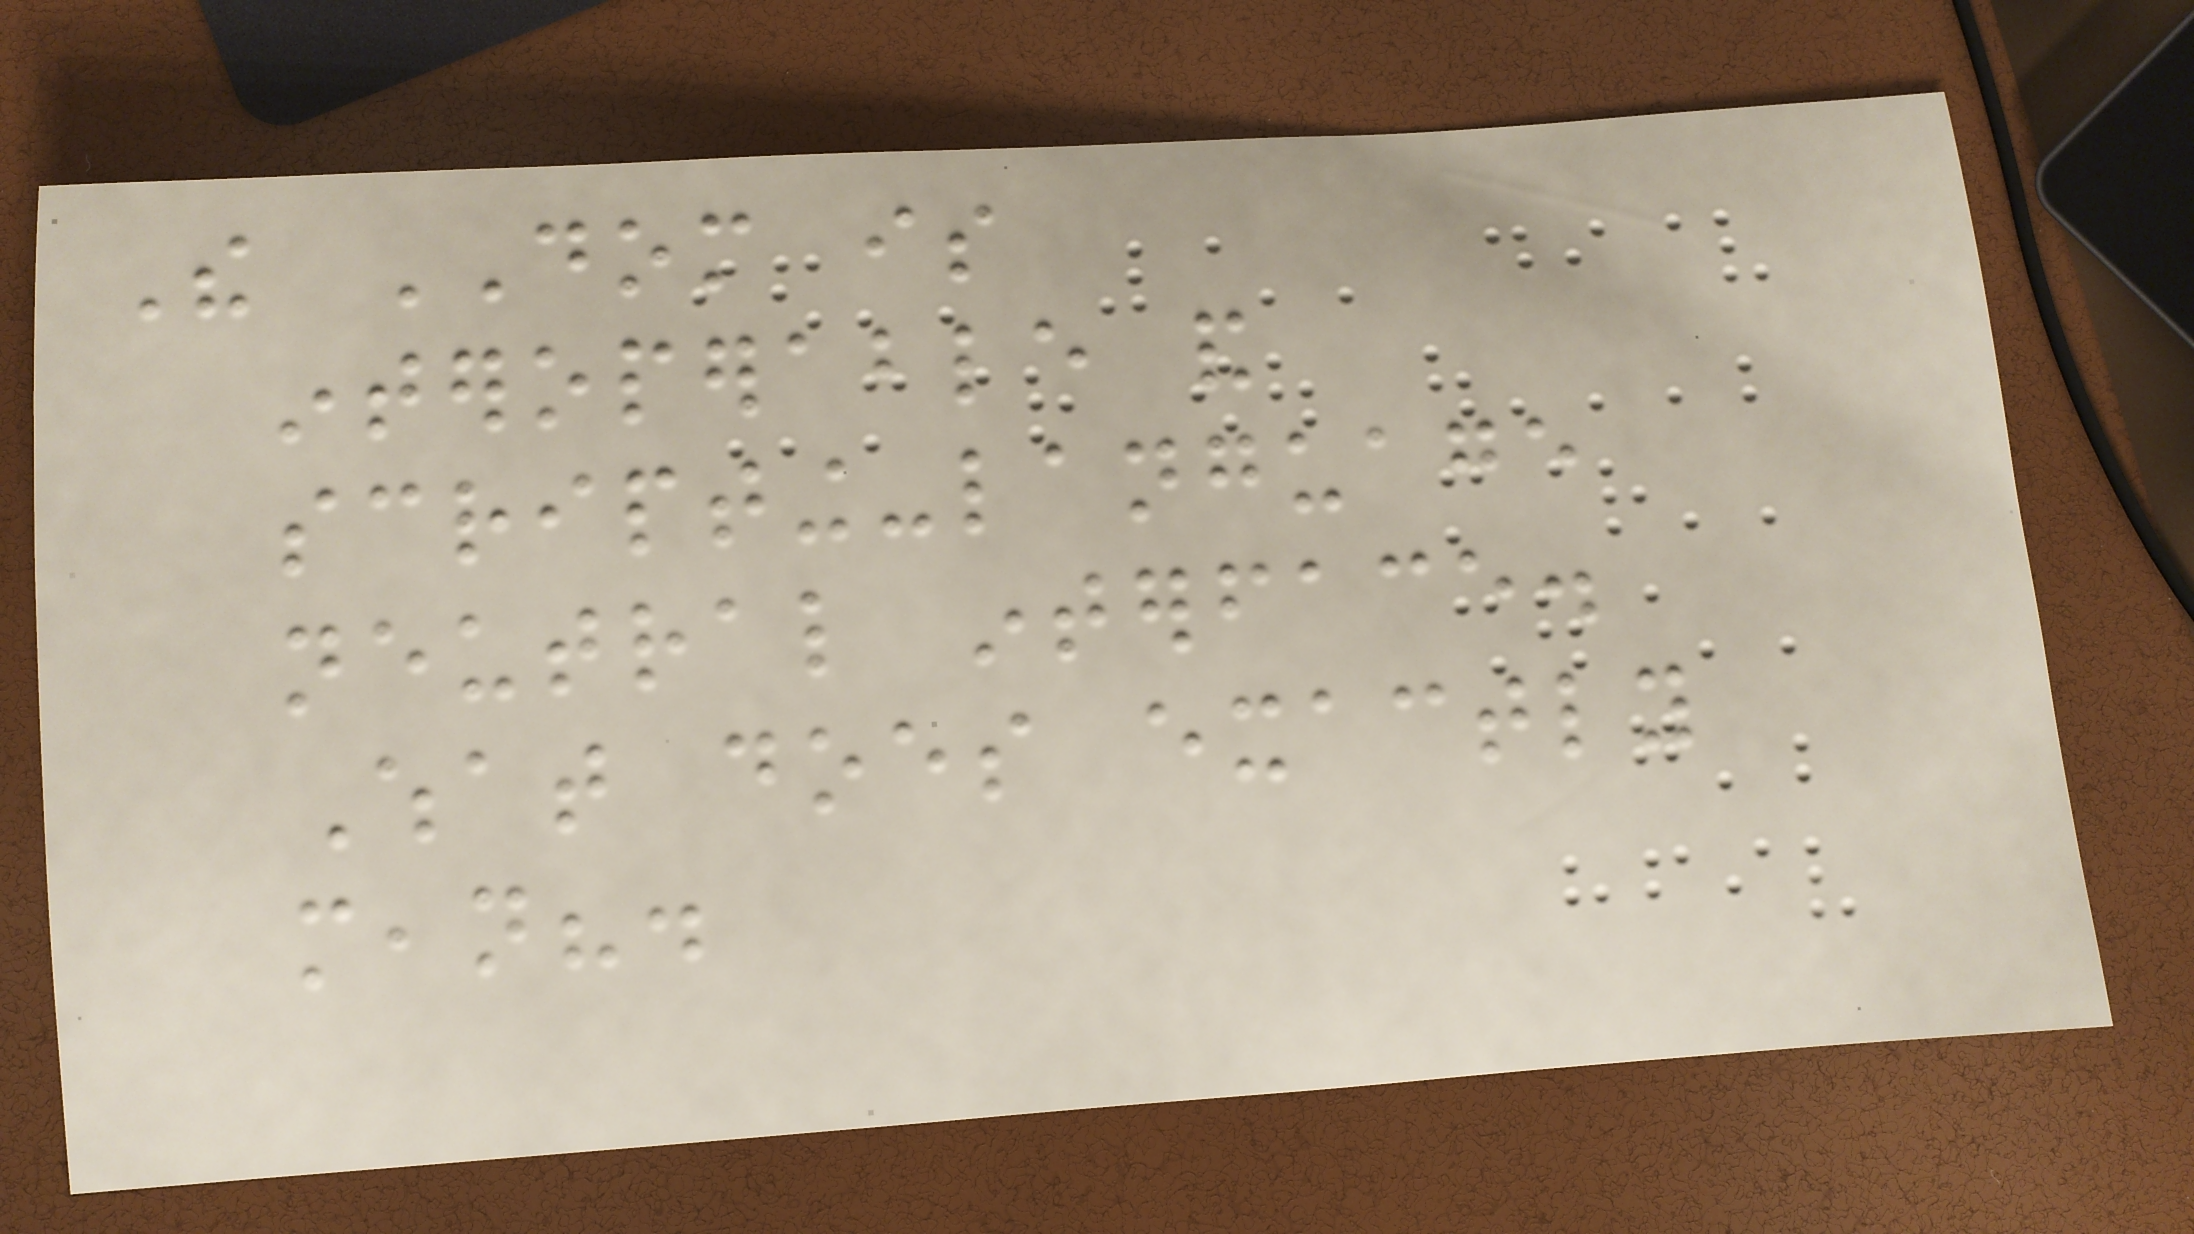The DOM is
interoperable and
scripting-language
neutral interface.
What does exactly
mean?.
